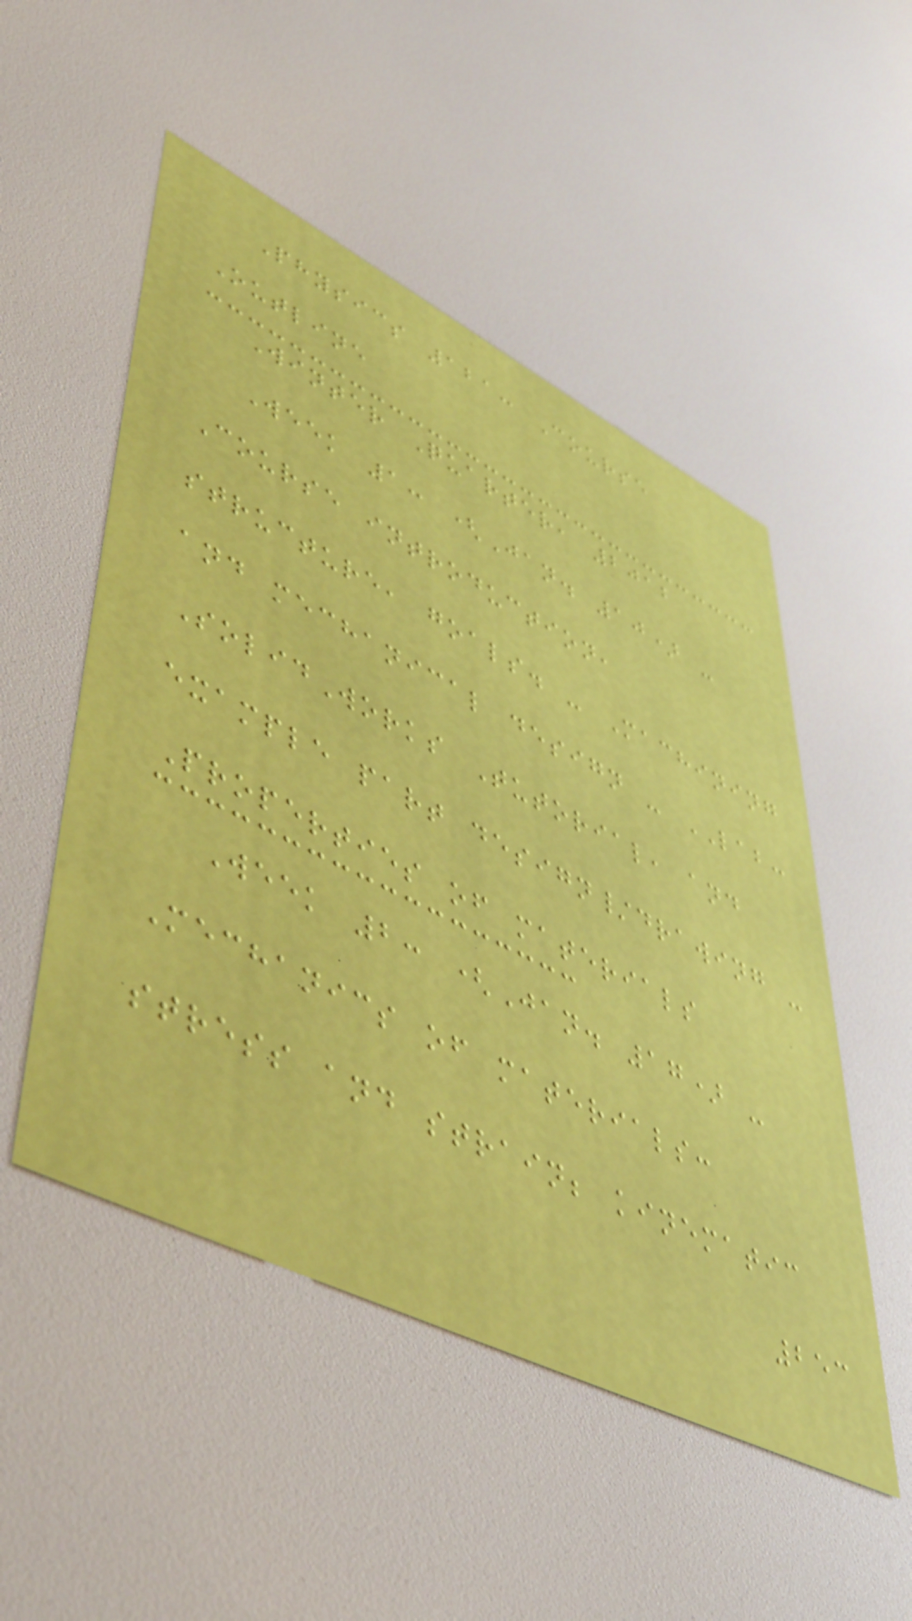Physics 121: Course
Outline
Winter Quarter, 2012
Week 1: (Jan. 10) -
Course introduction,
structure, goals. - Machining
and mechanical design - LAB:
SolidWorks Tutorial, and
example part design/drawing -
Properties of materials
Week 2: (Jan. 17) -
Mechanics of materials:
stress and strain; kinematic
253
